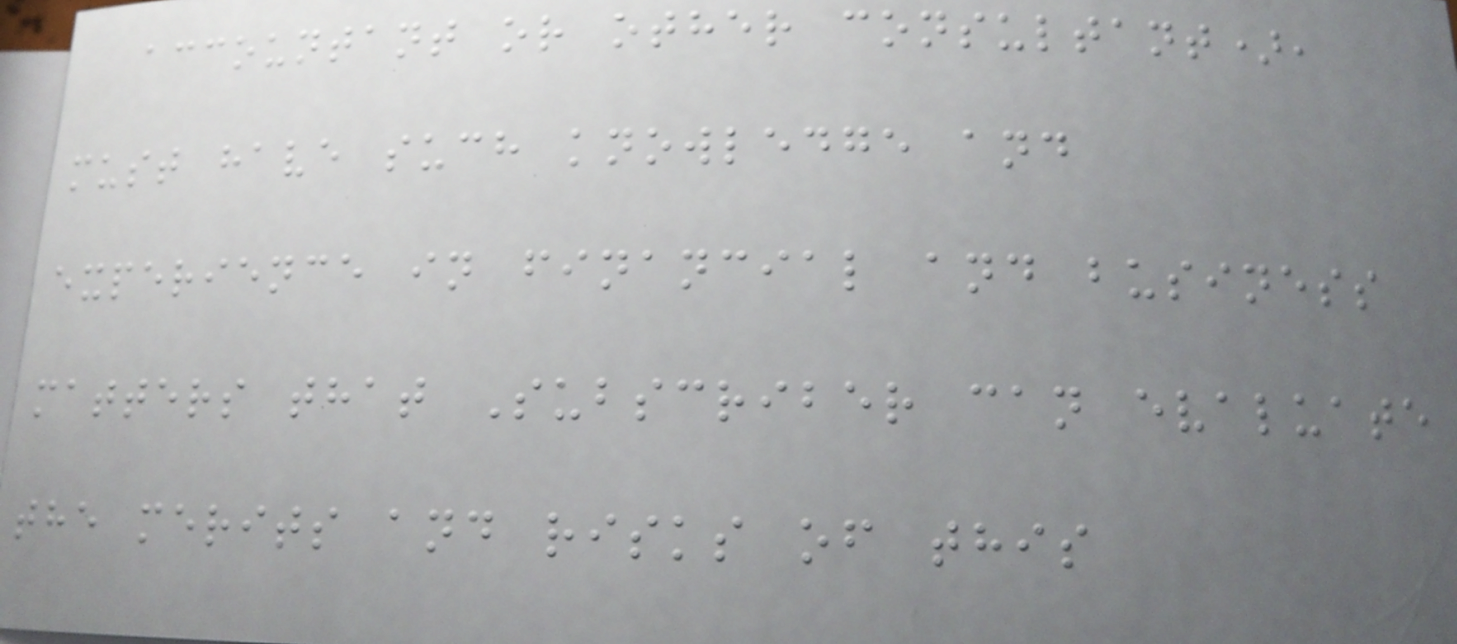accountant or other consultant),
must have such knowledge and
experience in financial and business
matters that Subscriber can evaluate
the merits and risks of this
